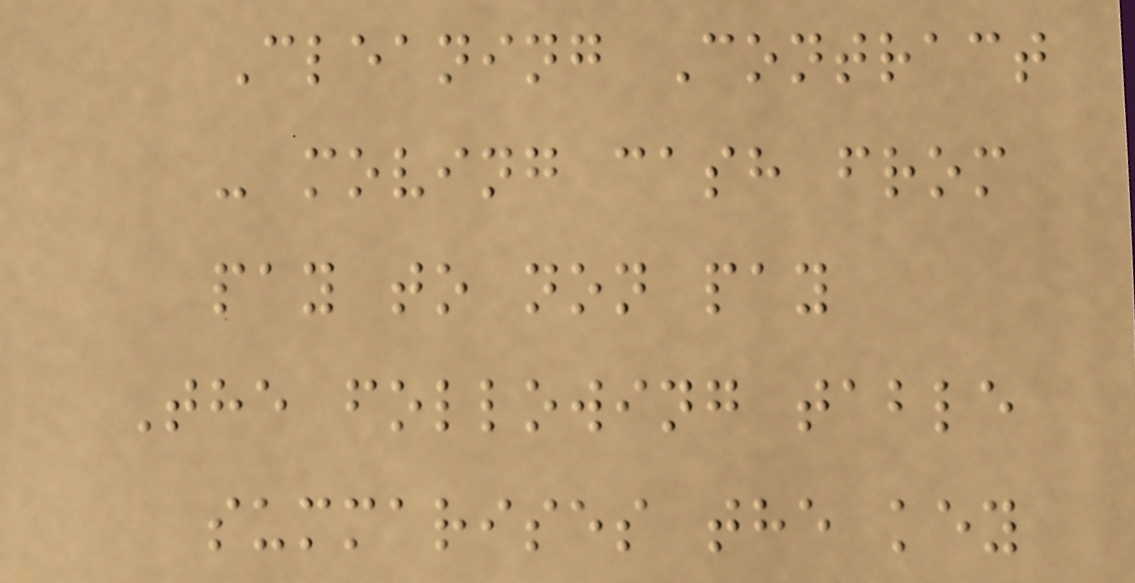Cleaning Contract
- moving cash from
pay to non pay
The following table
summarises the key
